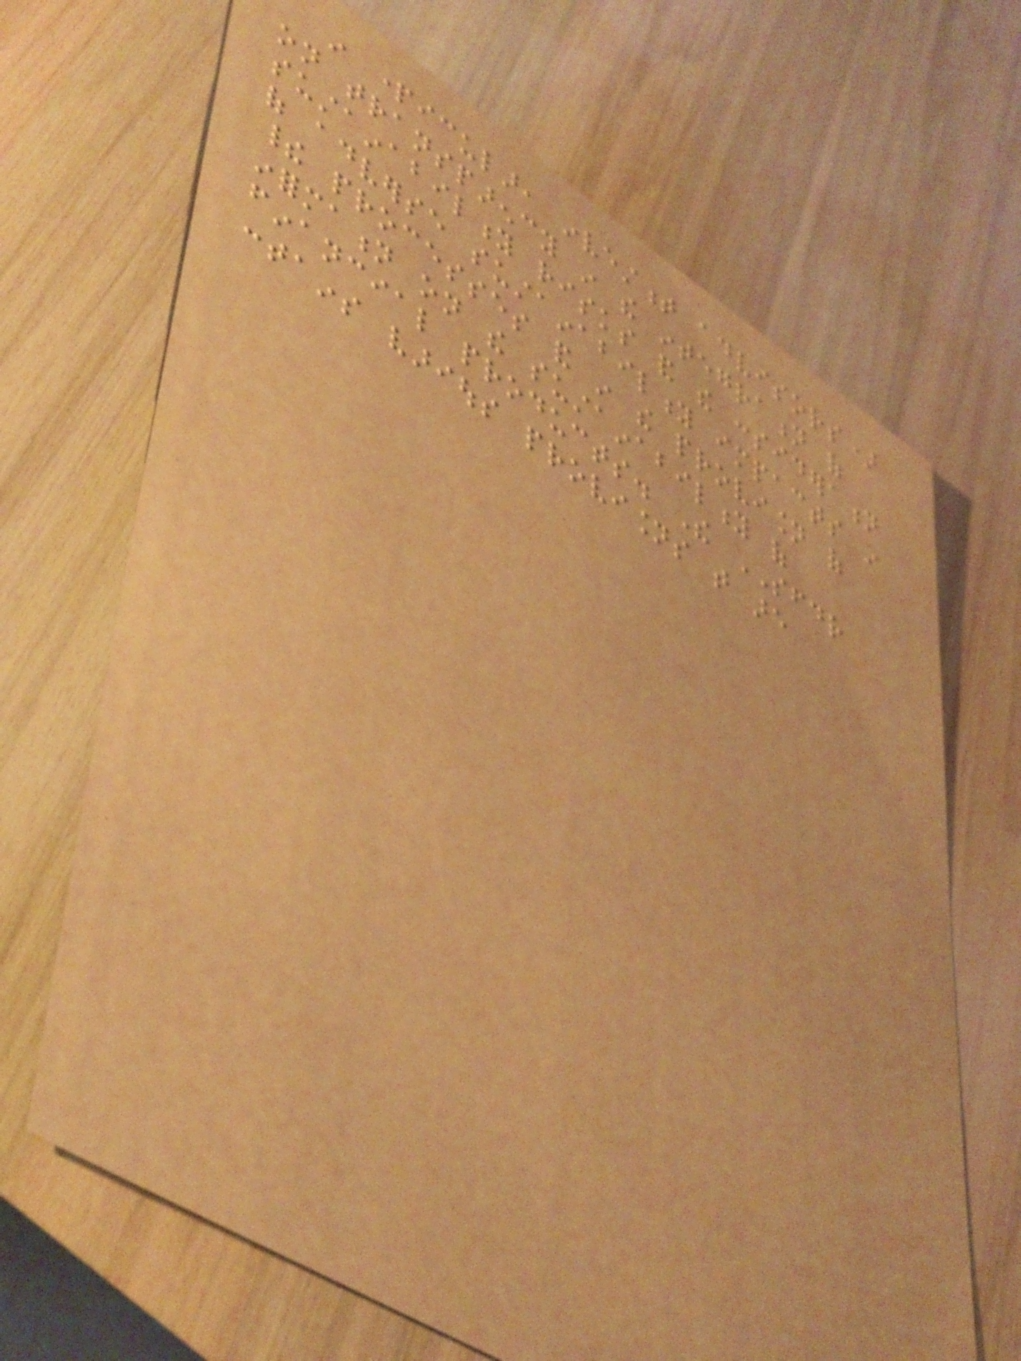in particular, investment advisors)
on transparency in the integration of
sustainability risks and the consideration
of adverse sustainability impacts in
their processes and in the provision of
information on the sustainability of
financial products. The SFDR
contains various provisions that are
